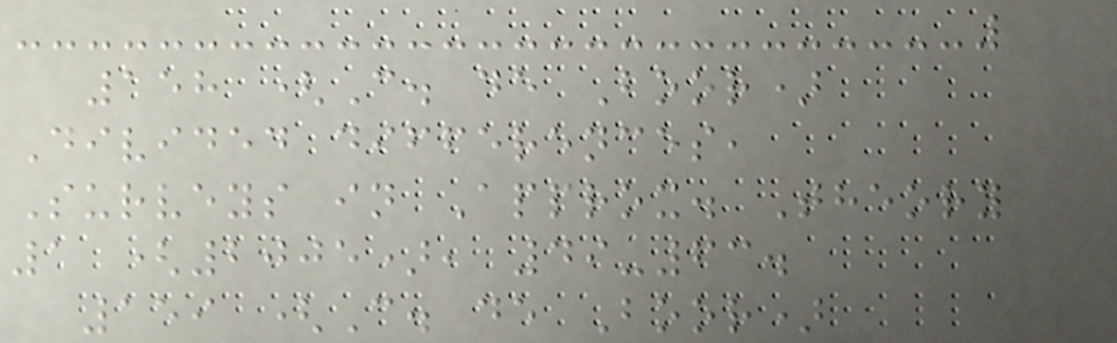158 (C. de Boor)
Divided differences,
Surveys in Approx. Theory
1 (2005), 49-63.
159 (C. de Boor)
